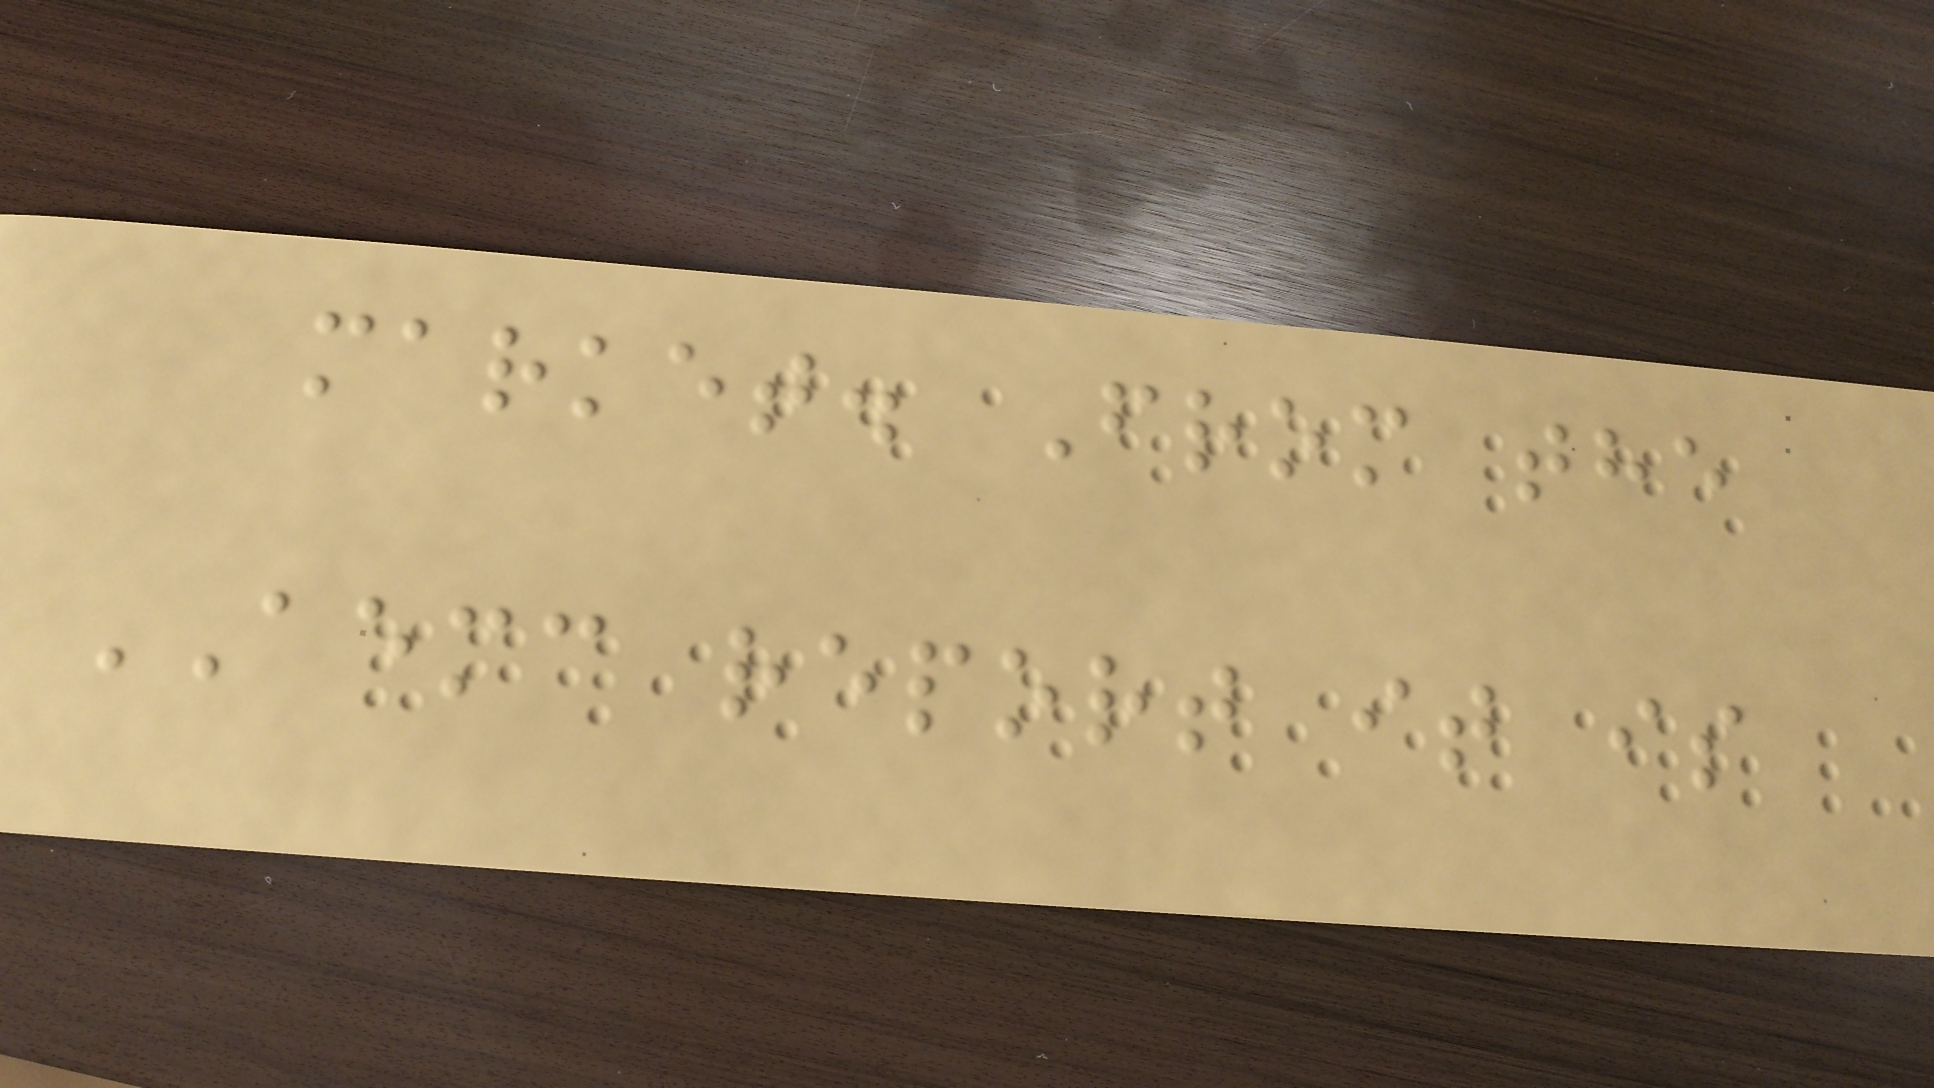market. From the
AEMC report it is
